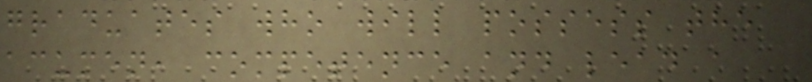graduates who will possess the
acumen, competence and lead a
